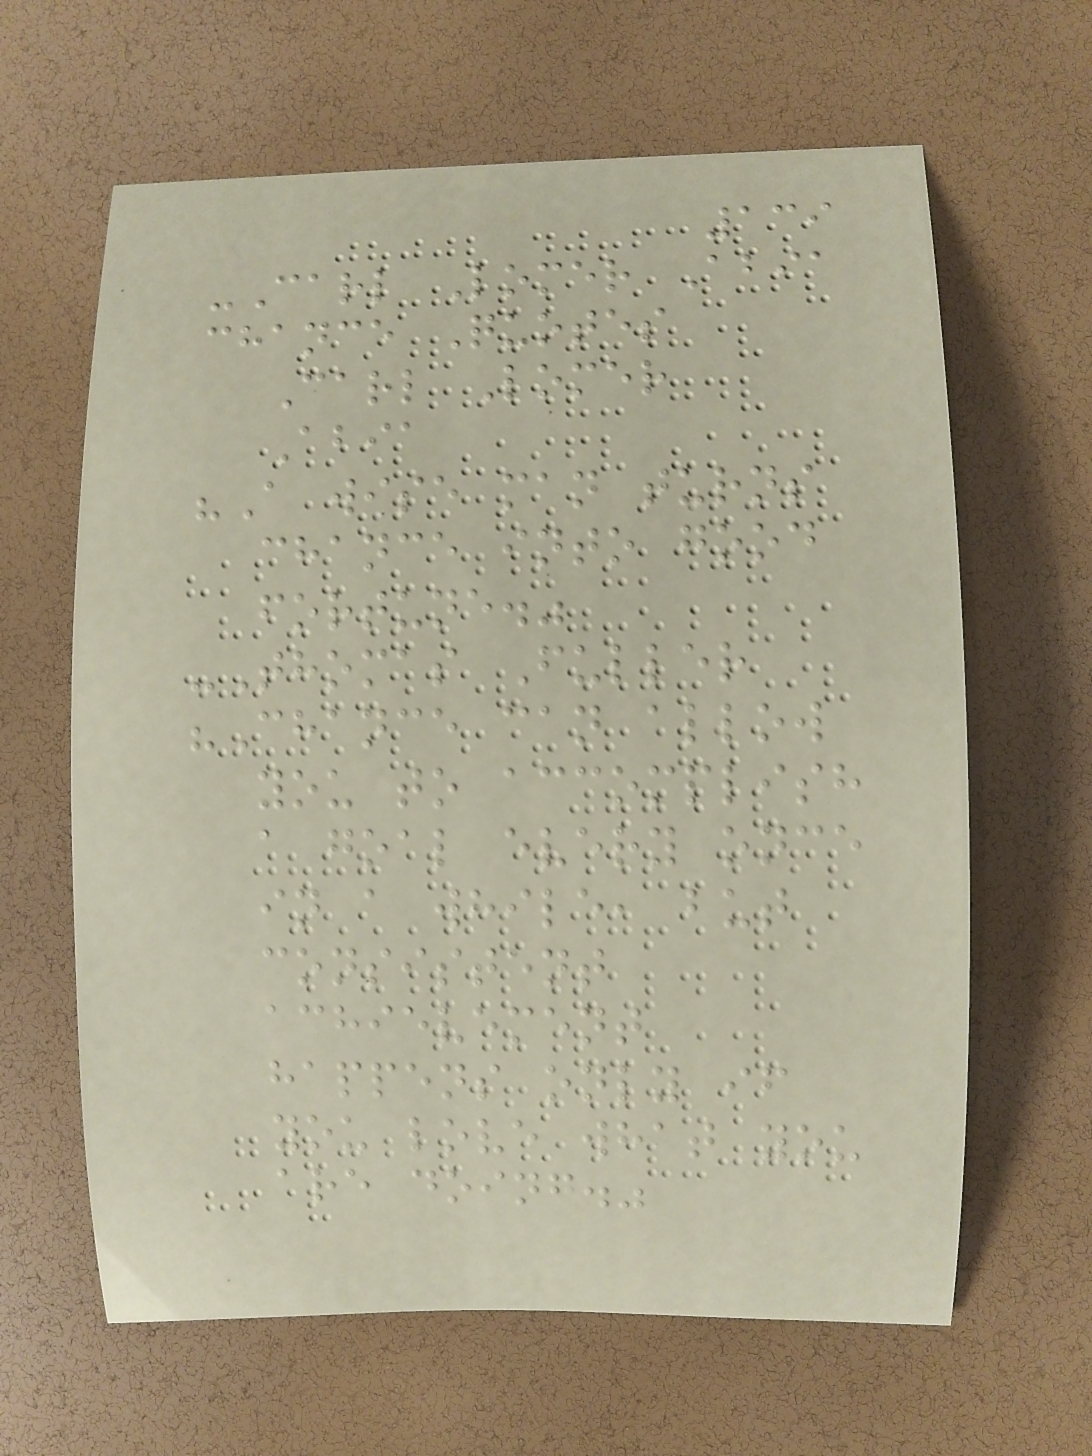139
-Carl Lomer Abia
chance Quotes
Carl Lomer
Abia
"A wise man turns
chance into good
fortune."
-Thomas Fuller
"Chance can allow
you to accomplish
a goal every once
in a while, but
consistent
achievement
happens only if
you love what you
are doing."
